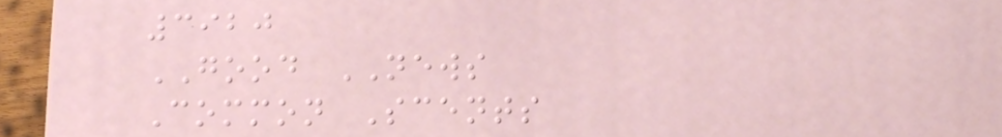3920
GOOD NEWS
Common Scents
